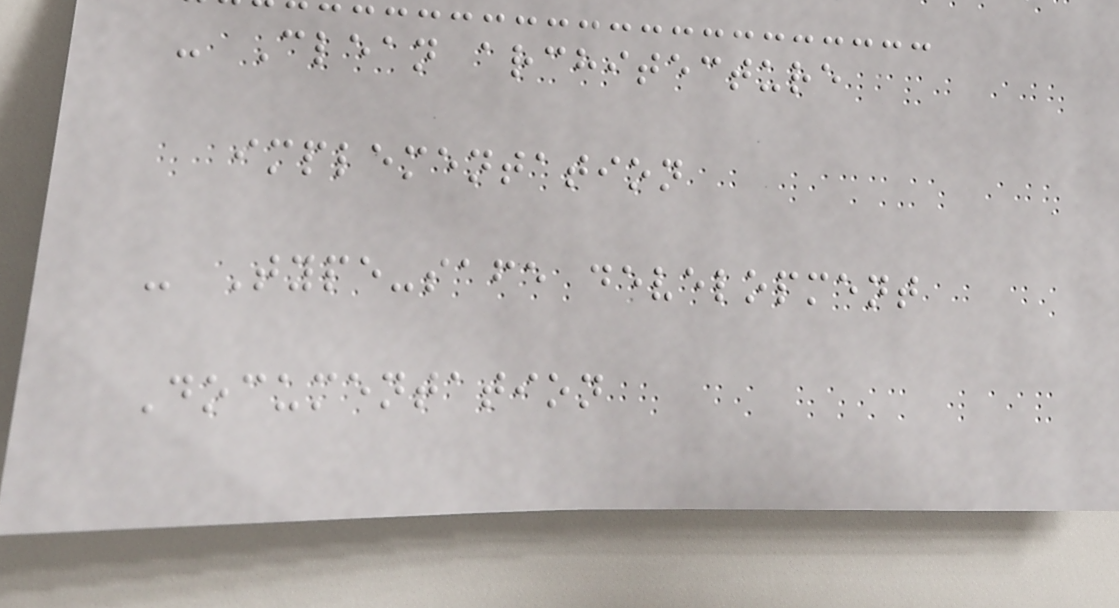- Clean architecture
implementation
- Type-safe development
Documentation
